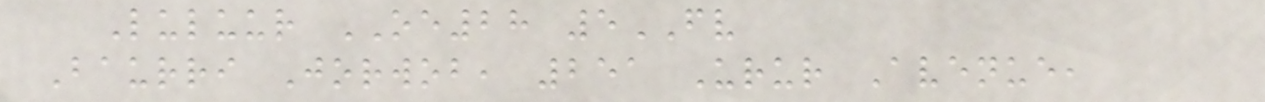Luluur OE28 5FV
Baurri Jorwob, 251 Urur Avenue,
